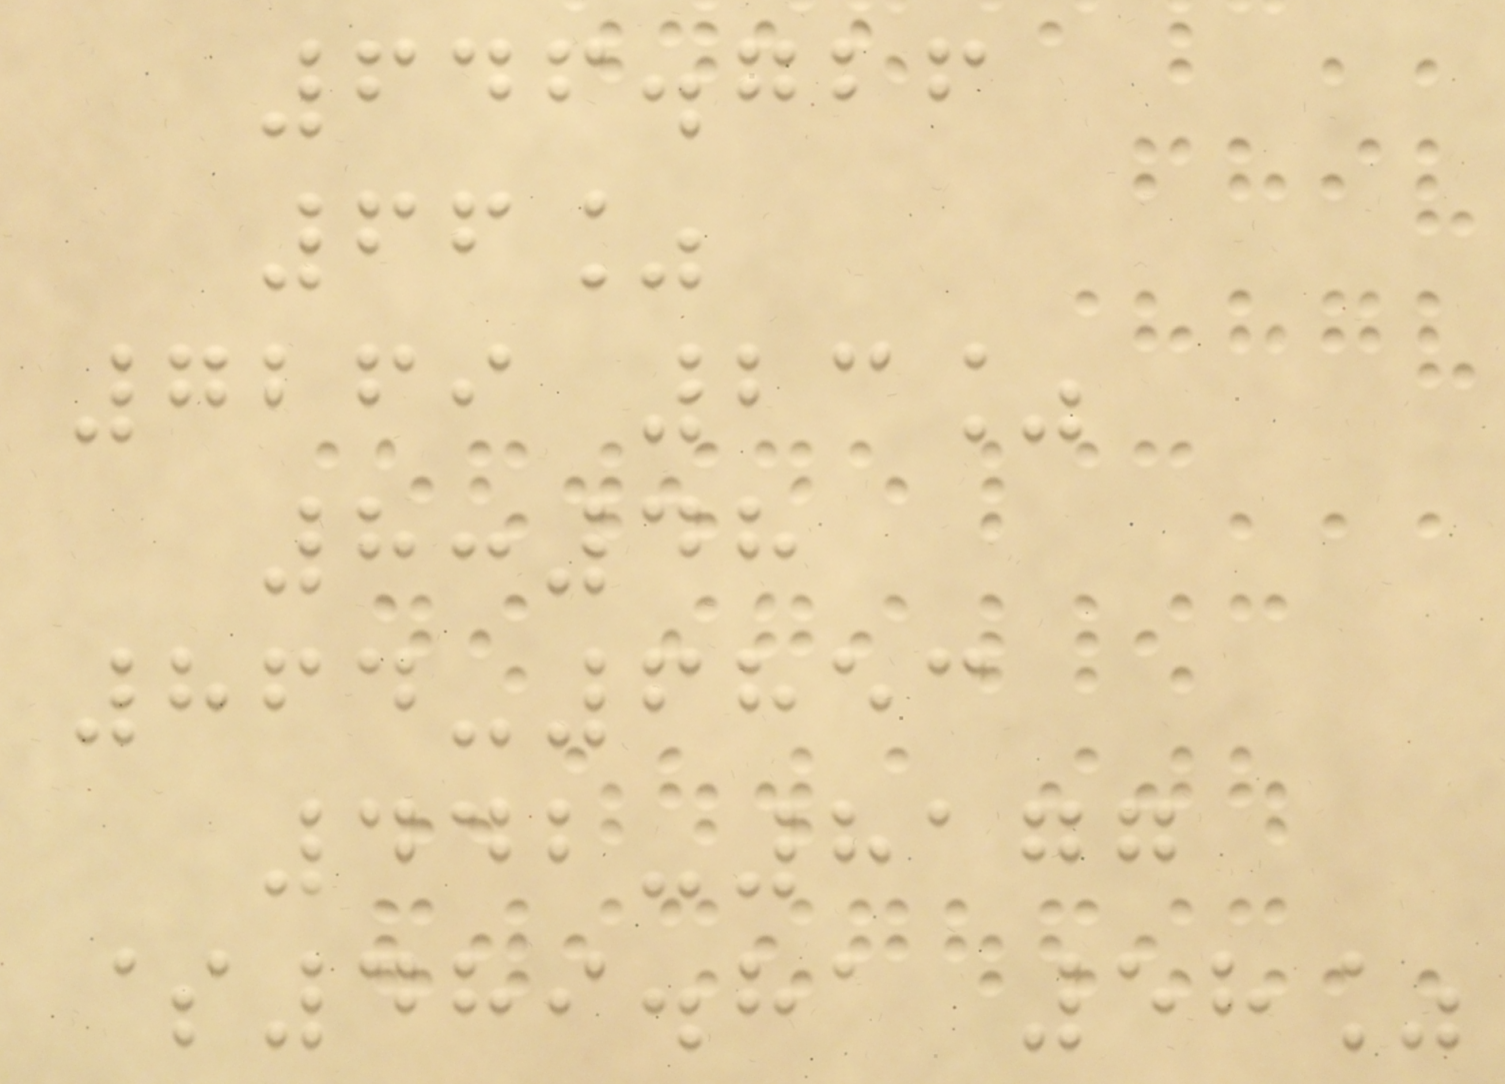646.726
66%
7269 23%
8:48
864-6853
442-8177
$489.81 58%
